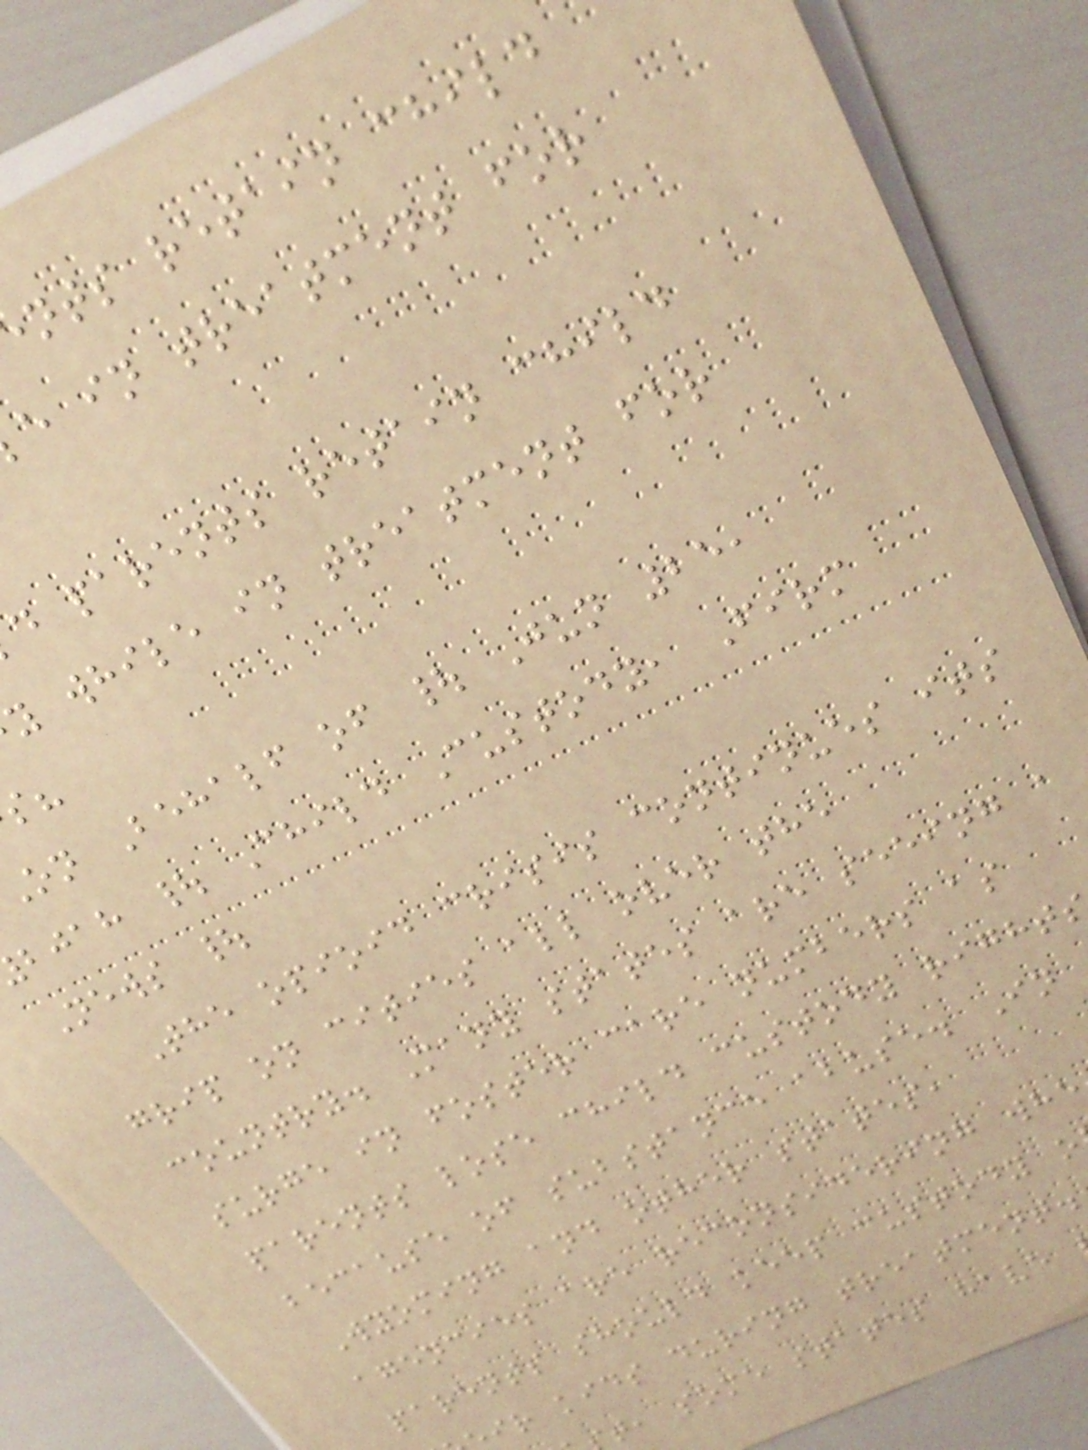nts retain child
e in treatment for
d parents retain child
y while in treatment for
on Behalf of | Jun 25,
bjah | Child Custody, Firm
News |
The opioid crisis continues its
grip on cities all over the
country. Many states are seeing a
surge in foster care numbers as
parents lose child custody right
because of substance abuse. In
Wyoming and other states,
agencies are reconsidering whe
parents should keep custody o
ir kids during treatment.
t, some states have
